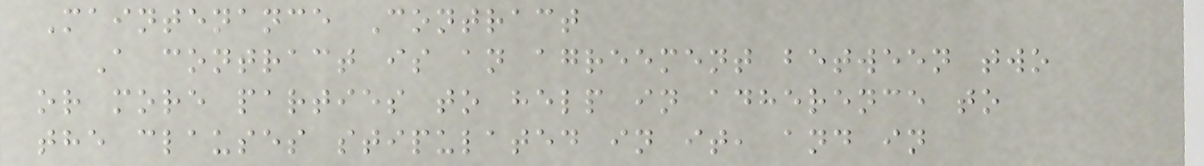Maintenance Contract
A contract is an agreement between two
or more parties to help in adherence to
the clauses stipulated in it, and in
